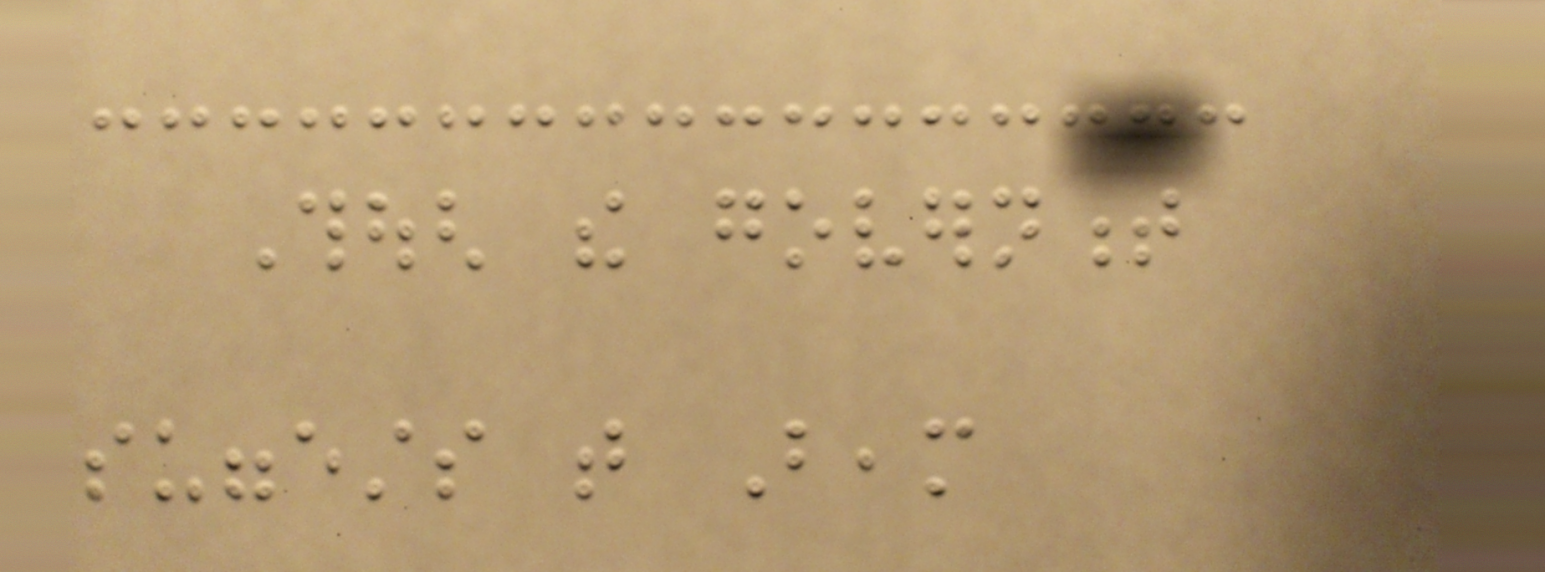Though the government
suggests that Beam
